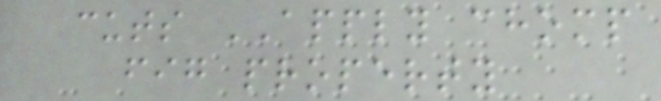cuts APPLY chomp
fig property
